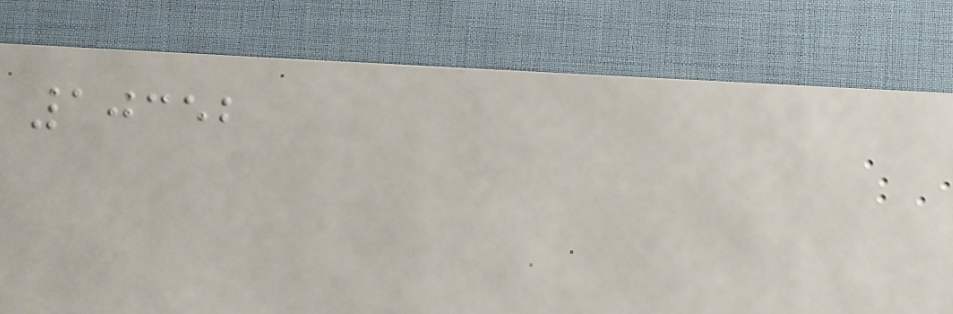10352
